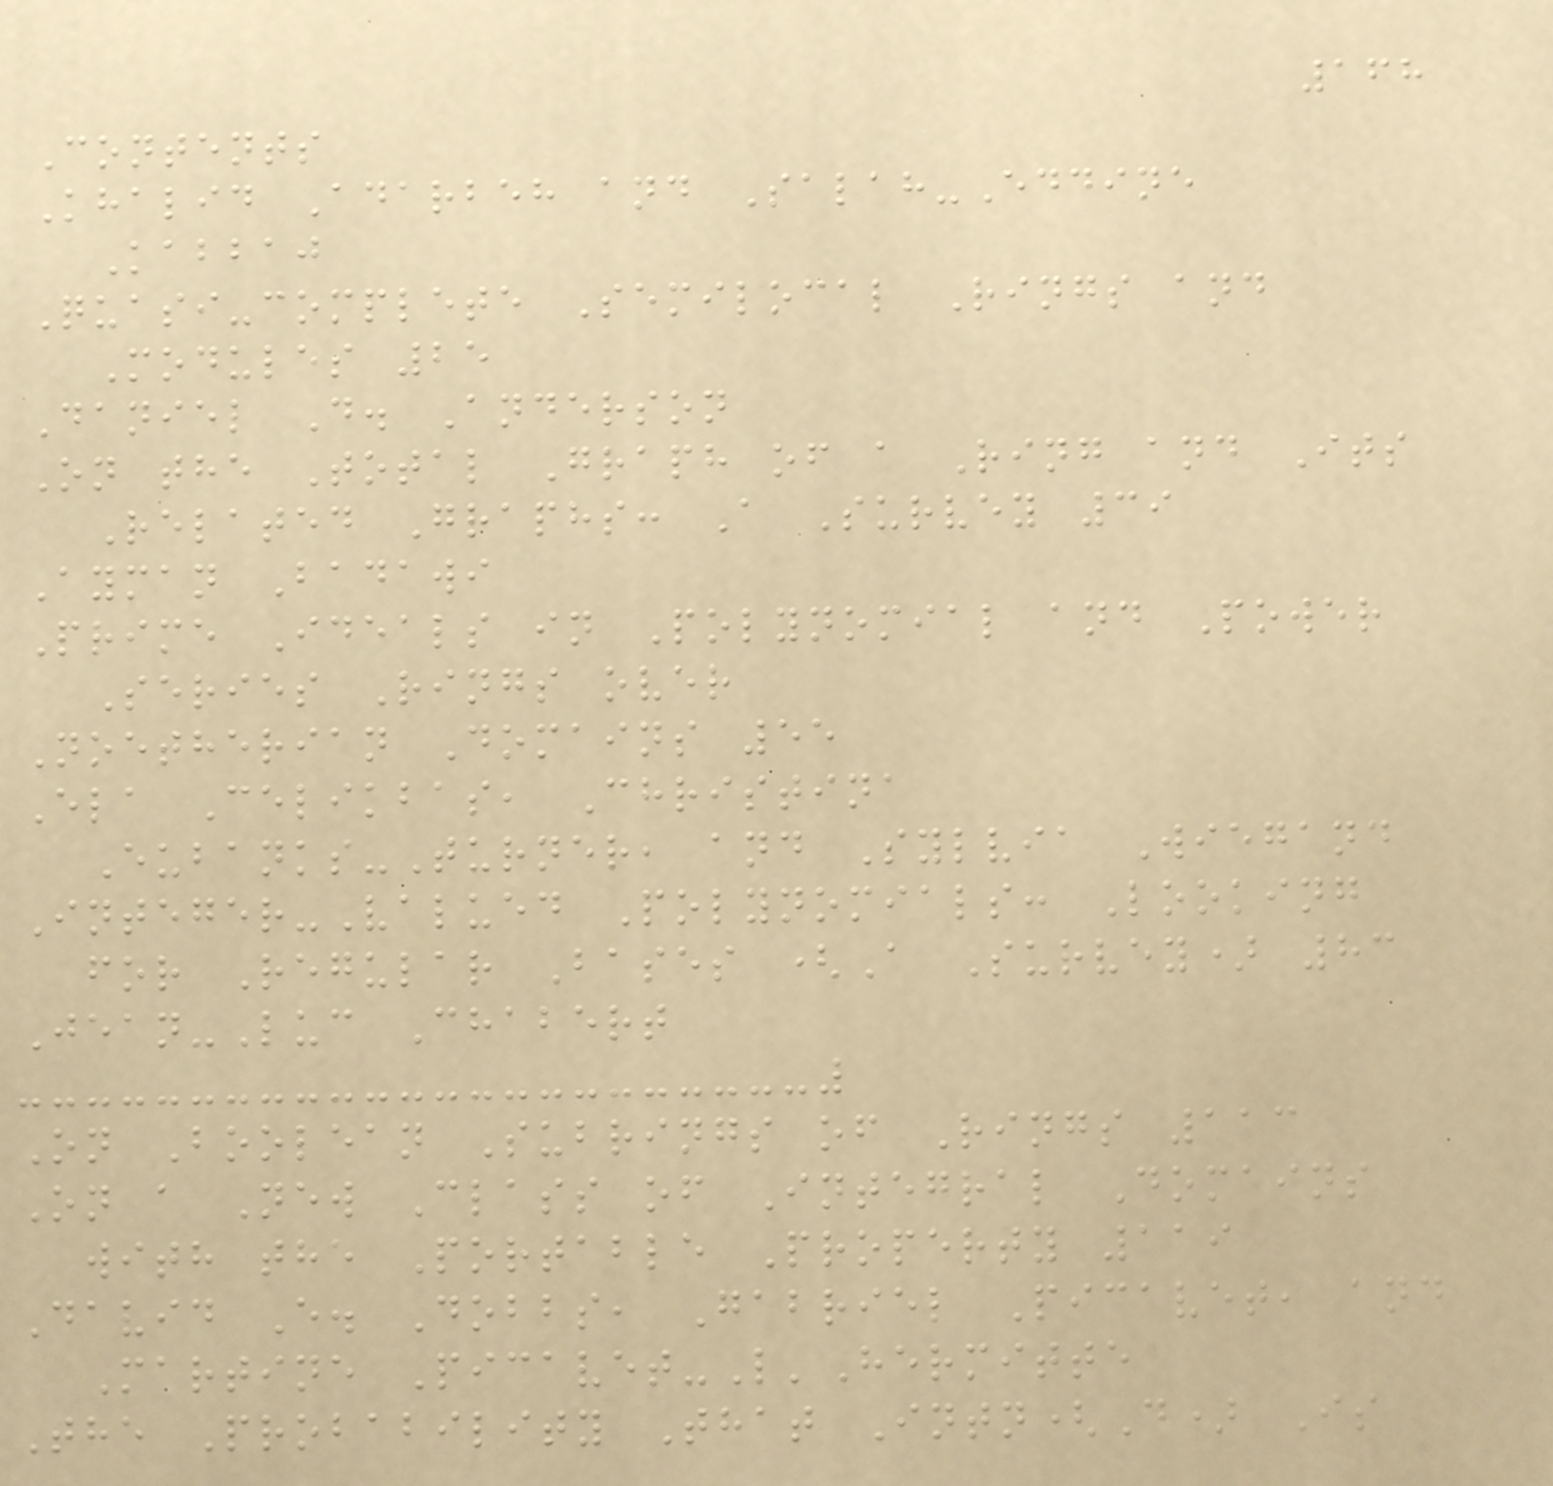168
Contents
Khalid Adarbeh and Salah-Eddine
Kabbaj
Quasi-complete Semilocal Rings and
Modules 25
Daniel D. Anderson
On the Total Graph of a Ring and Its
Related Graphs: A Survey 39
Ayman Badawi
Prime Ideals in Polynomial and Power
Series Rings over
Noetherian Domains 55
Ela Celikbas, Christina
Eubanks-Turner, and Sylvia Wiegand
Integer-Valued Polynomials: Looking
for Regular Bases (A Survey) 83
Jean-Luc Chabert
On Boolean Subrings of Rings 113
On a New Class of Integral Domains
with the Portable Property 119
David E. Dobbs, Gabriel Picavet, and
Martine Picavet-L'Hermitte
The Probability That Intn(D) Is
